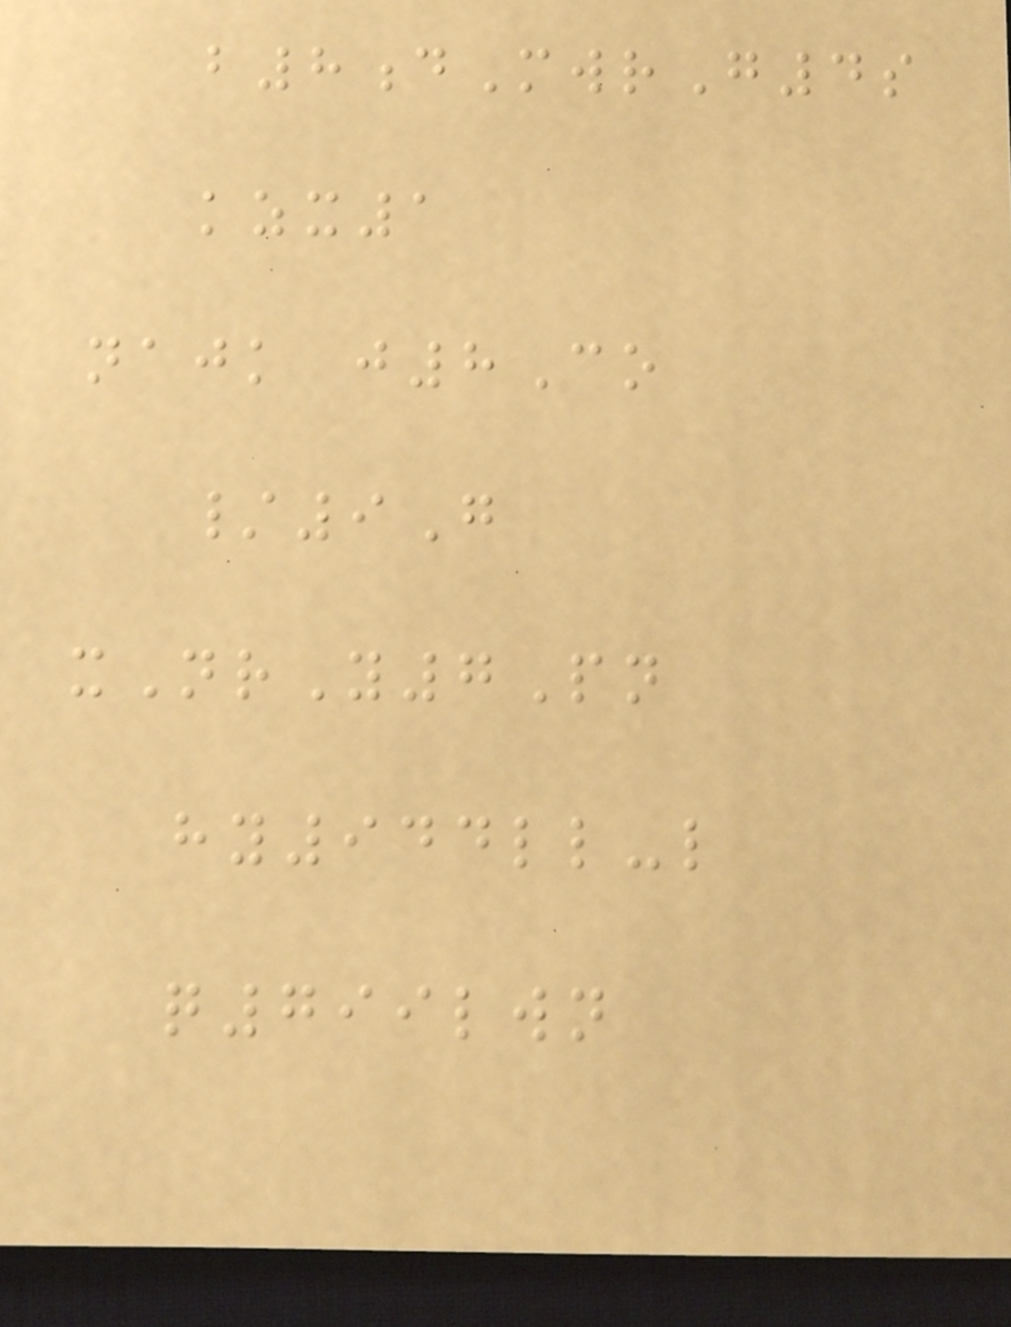b8dMwrG4s
kzx1
najk j8Co
/9G
xNrY7Pn
hy944ll-l
q799lwn
